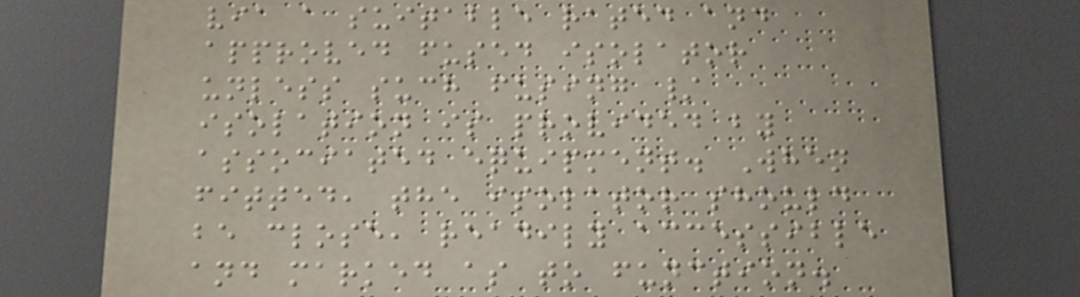via a suitable rated and
approved fused isolator
unless such fusing /
isolation is provided by
associated equipment. When
fitted, the isolator should
be close, readily accessible
and marked as to function.
